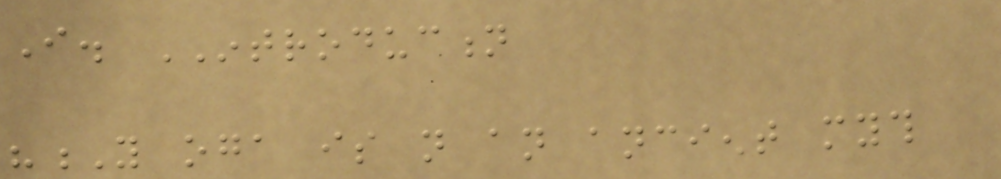I. INTRODUCTION
"Y oga is not an ancient myth
